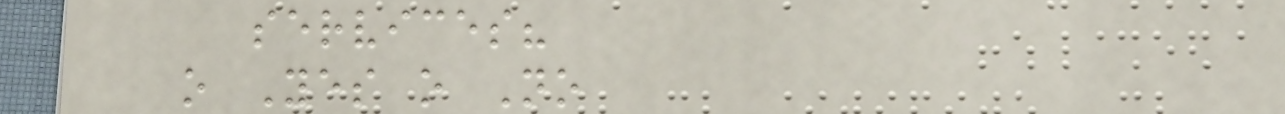services?
o Yes o No
